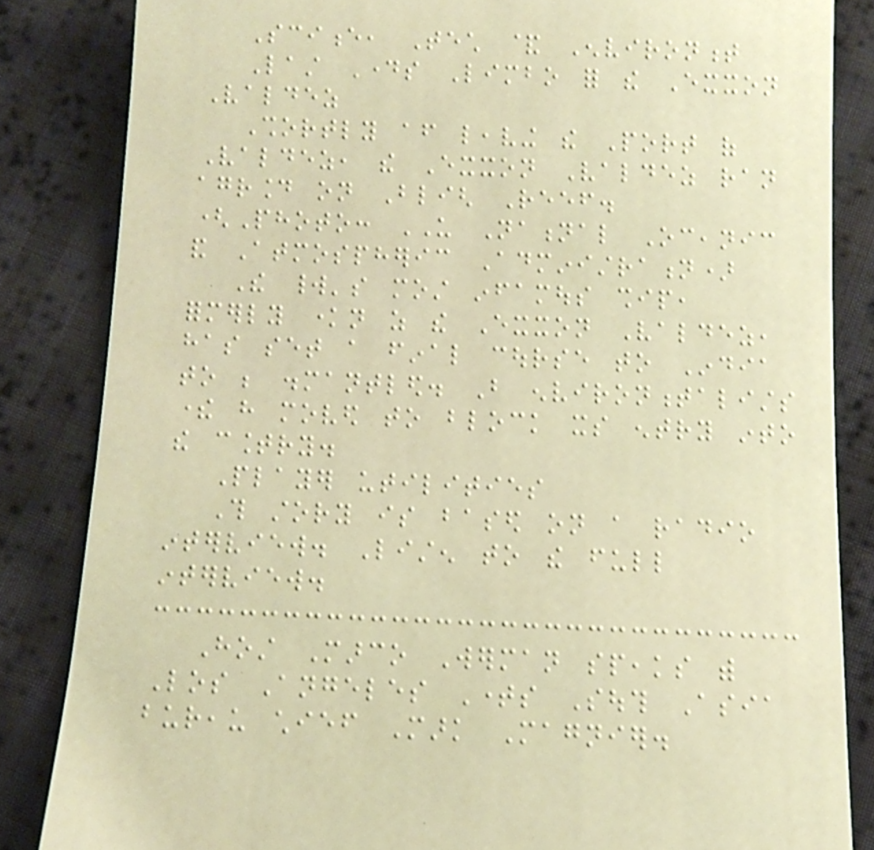Science, Tech & Environment
Last Days Limbo for the Exxon
Valdez
Shortly after leaving the Port of
Valdez, the Exxon Valdez ran
aground on Bligh Reef.
(Photo: US National Oceanic
and Atmospheric Administration)
The world's most infamous ship,
formerly known as the Exxon Valdez,
has set a final course to India
to be dismantled. But environmentalists
there have moved to block its entry into
the country.
Player utilities
This story is based on a radio
interview. Listen to the full
interview.
Host Marco Werman speaks with
Los Angeles Times South Asia
bureau chief Mark Magnier.
